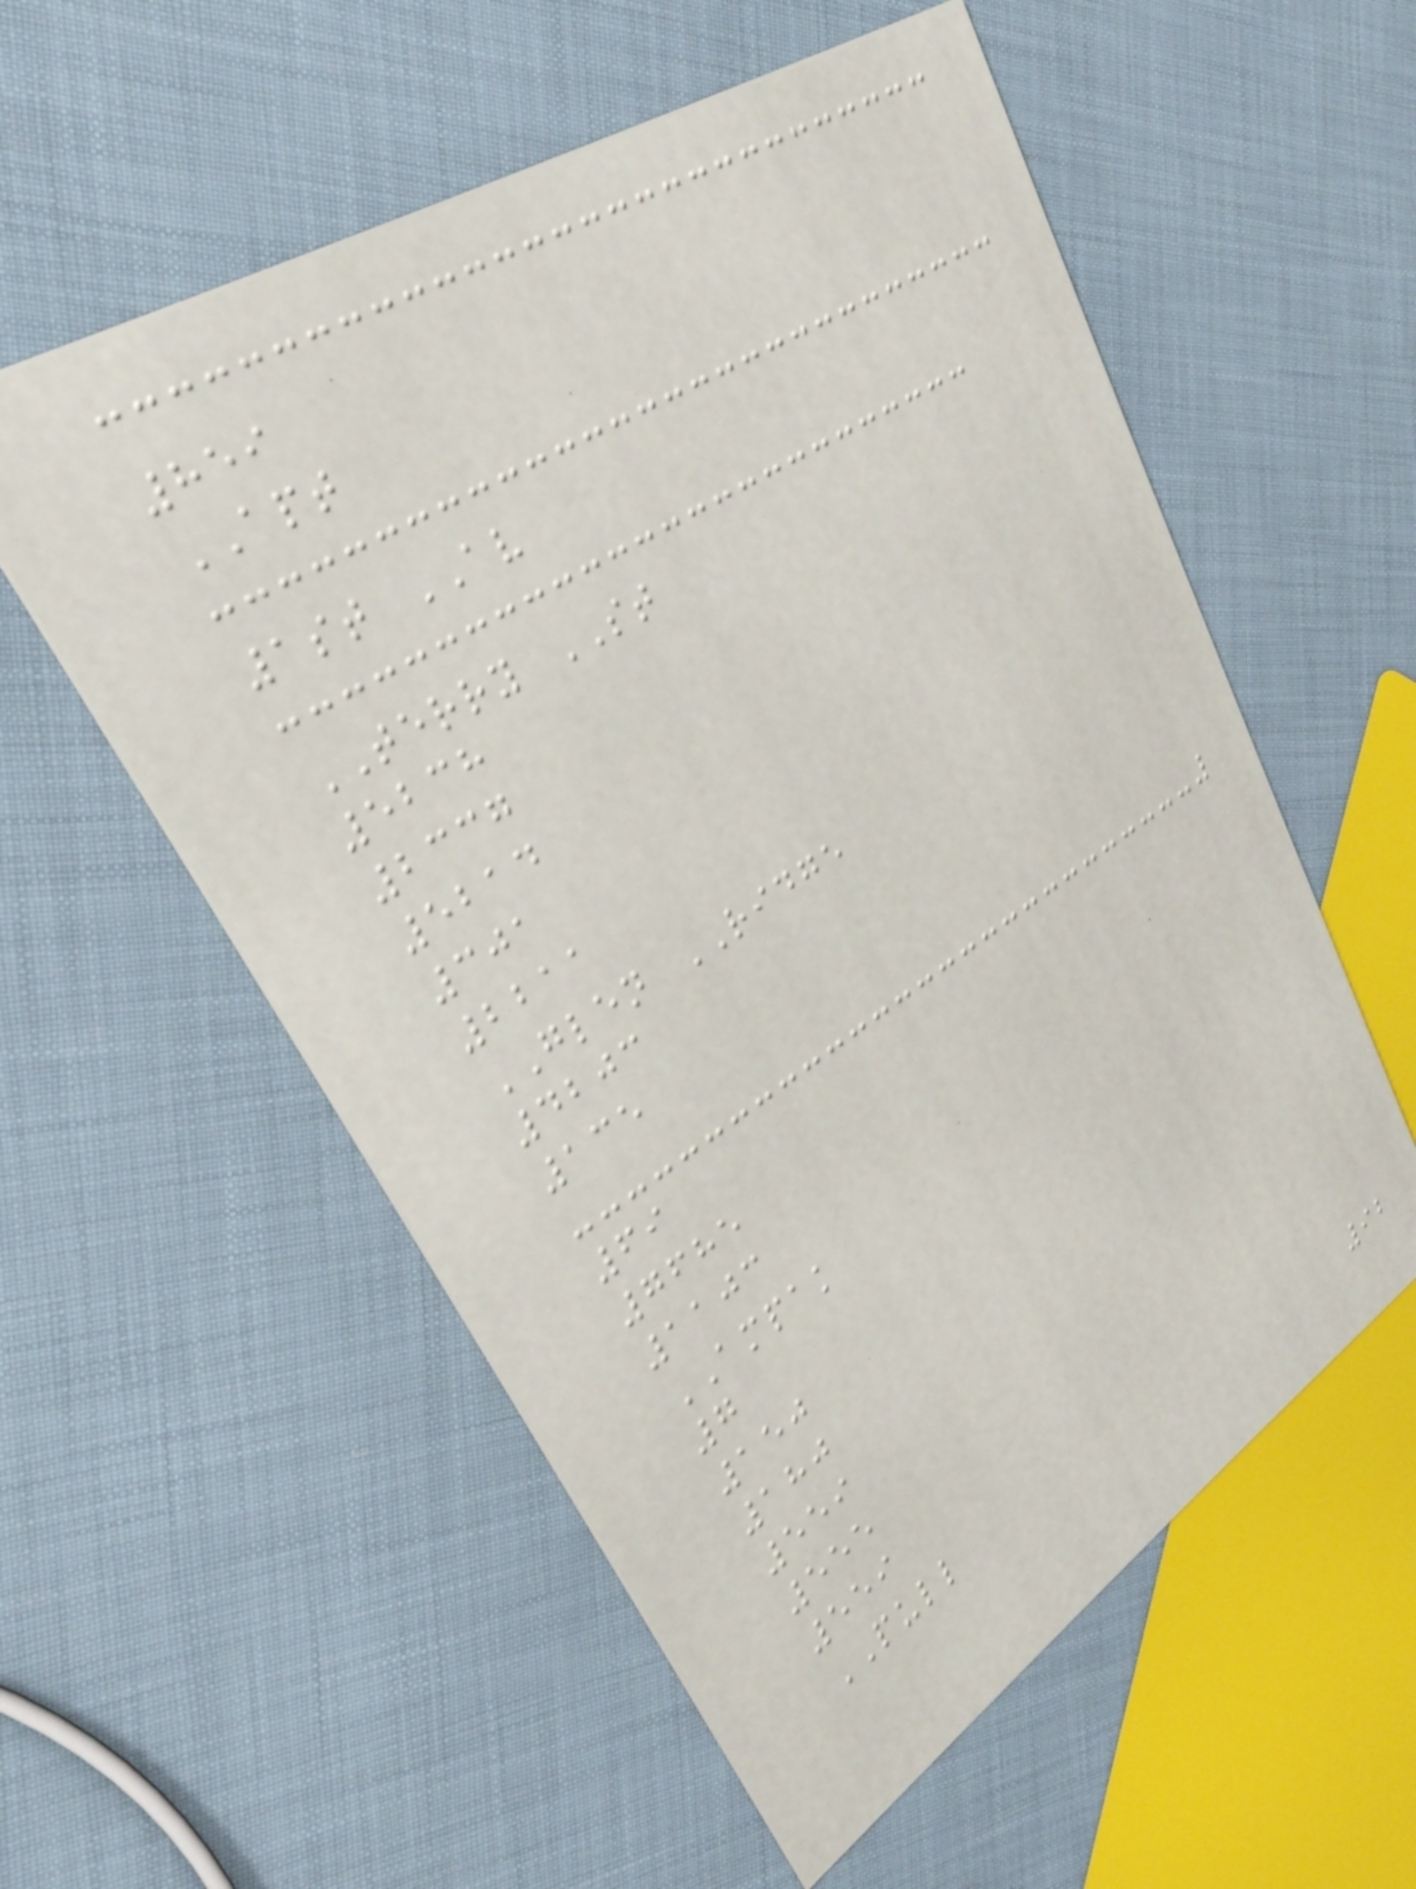859
APT
1st AV
TERRY ST
5238
2337
5214
301
2211
GLEN RIDGE
4203
135
69
7685
1103
AMPAK
7
150
180
559
555
559
PULL
92
